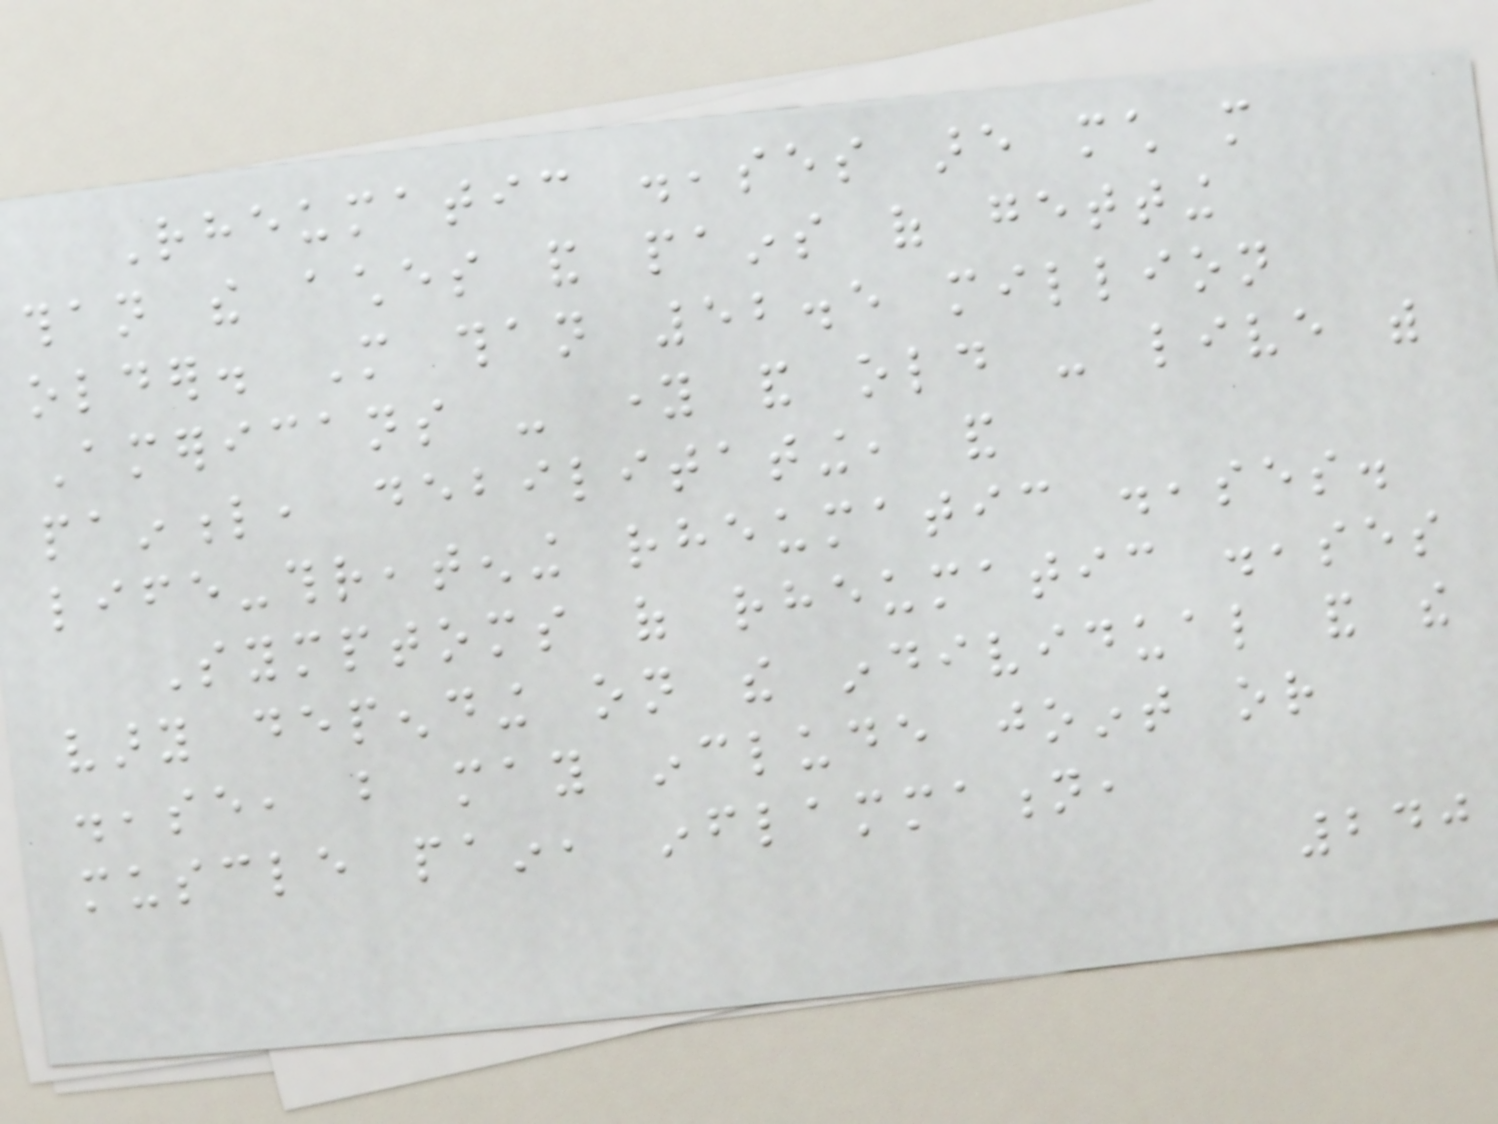Rheumatic diseases are much more
than the aches and pains of getting
older. More than 52.5 million
Americans - young and old - live with
painful, debilitating, and
life-threatening rheumatic diseases.
Symptoms of rheumatic diseases
vary depending on the individual and the
disease, but may include joint or
muscle pain, inflammation,
240
